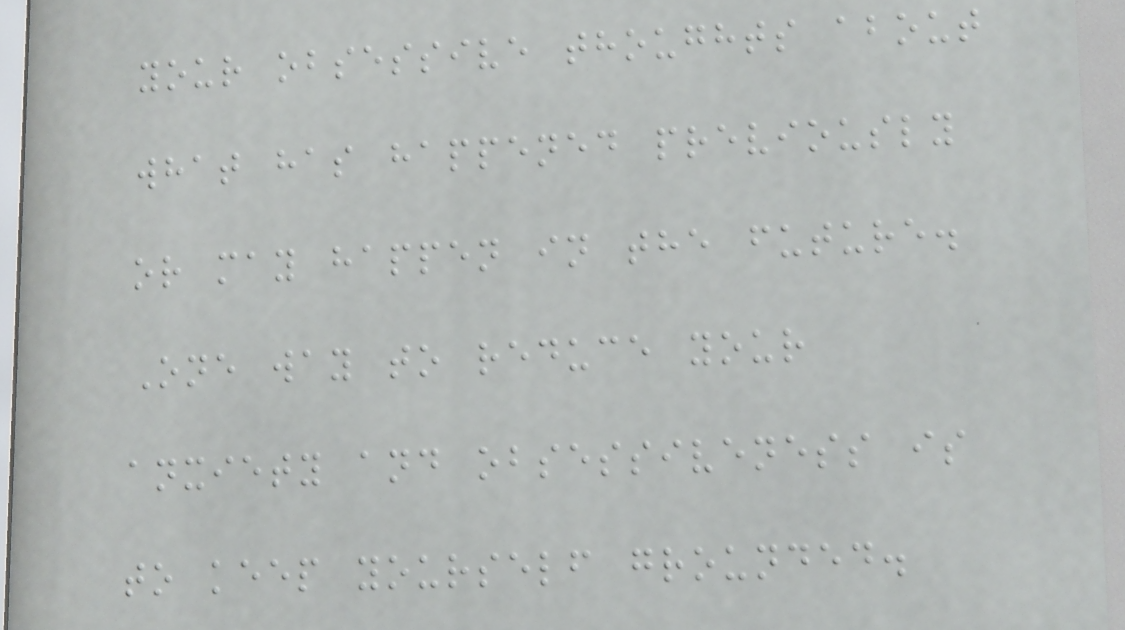your obsessive thoughts about
what has happened previously
or may happen in the future.
One way to reduce your
anxiety and obsessiveness is
to keep yourself grounded.
